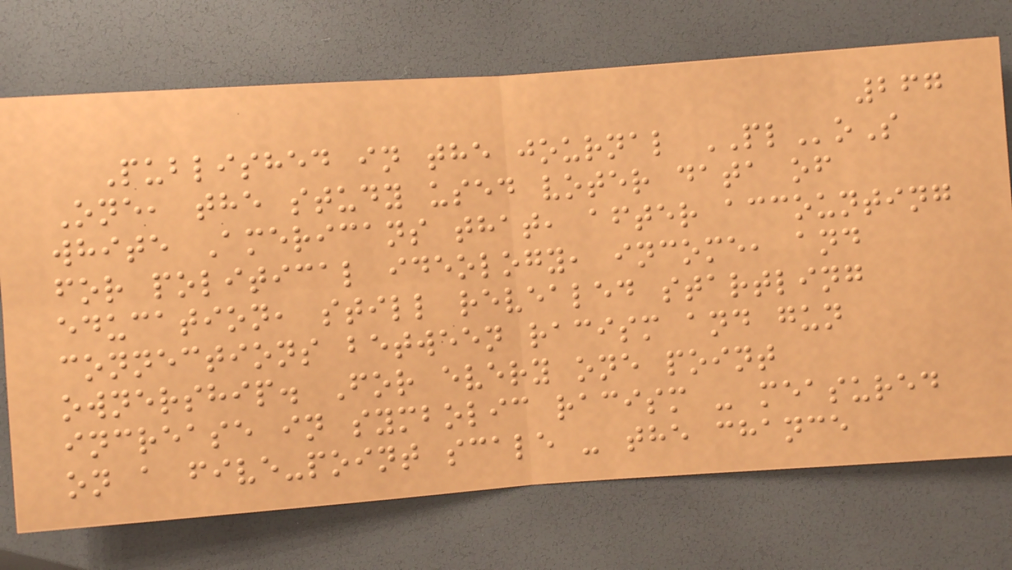267
Published in the journal PLoS
One, the study used voter data of
white Americans that, after accounting
for political ideology, income, and
education, still revealed startling
connections between racism and gun
ownership. For every one point
increase in symbolic racism - measured
on a five-point scale - the chance
